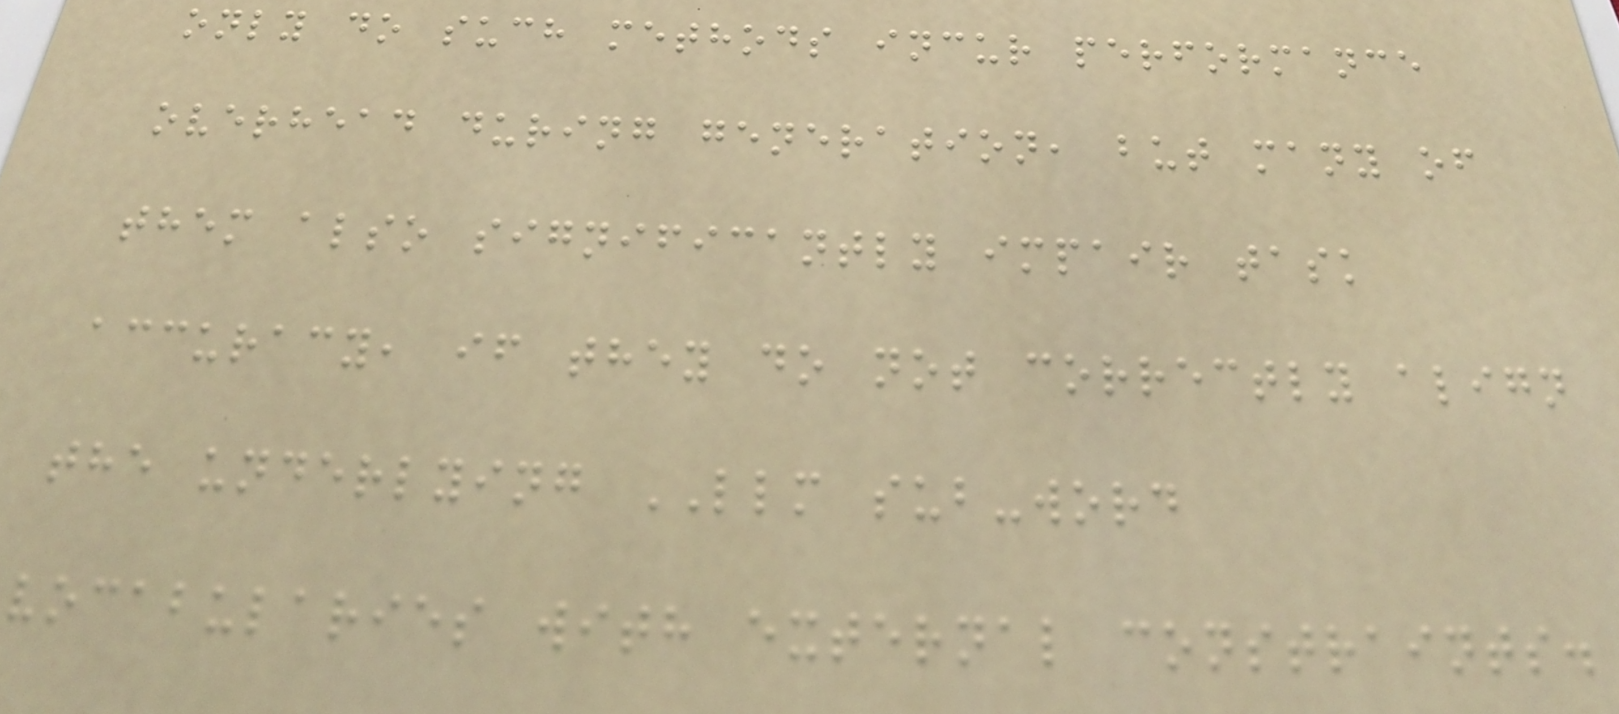only do such methods incur performance
overhead during generation, but many of
them also significantly impair task
accuracy, if they do not correctly align
the underlying LLM sub-word
vocabularies with external constraints.
